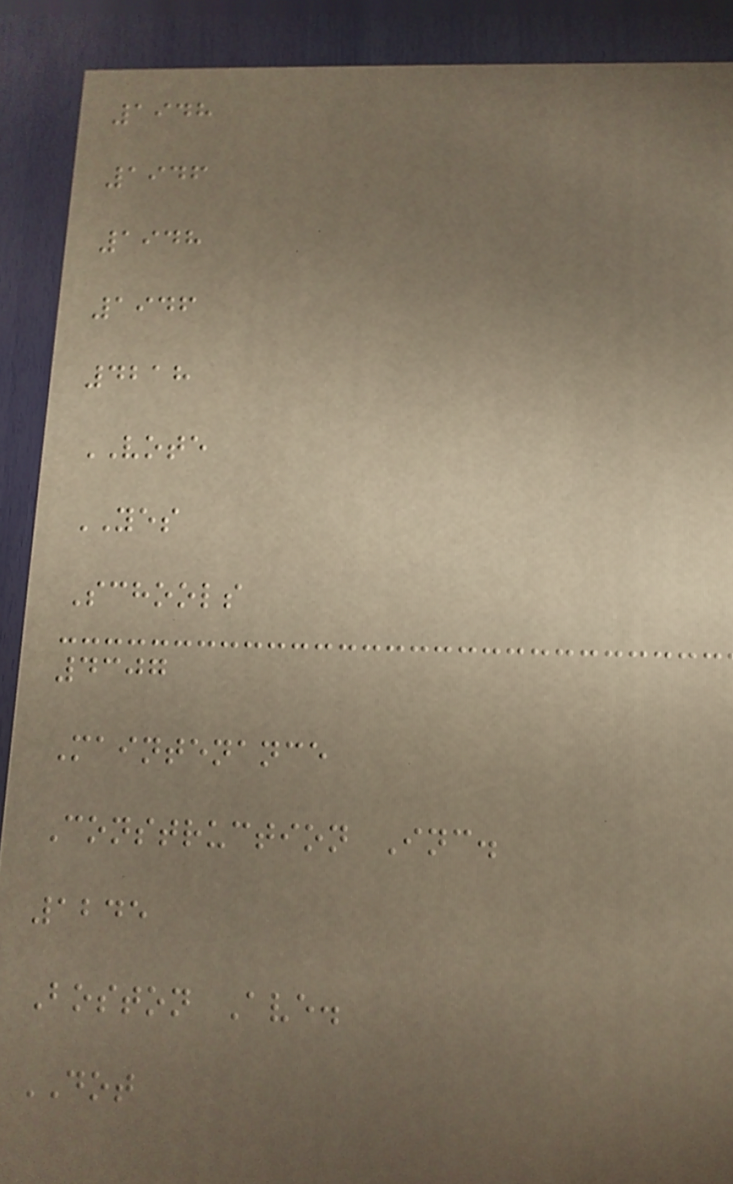1948
1946
1948
1946
4218
VOTE
YES
Schools
4307
Maintenance
Construction Inc.
1245
Boston Ave.
DOT
